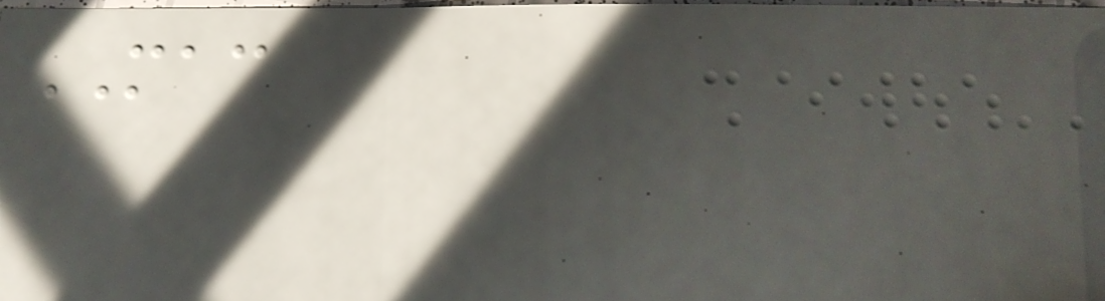MAC
